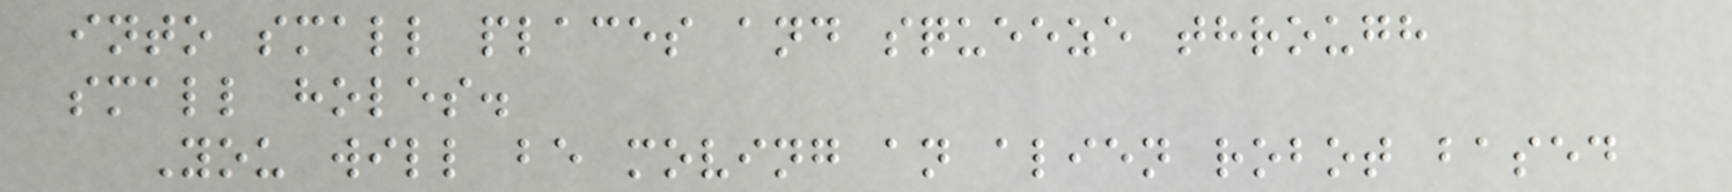into small places and squeeze through
small holes.
You will be moving an alien robot based
